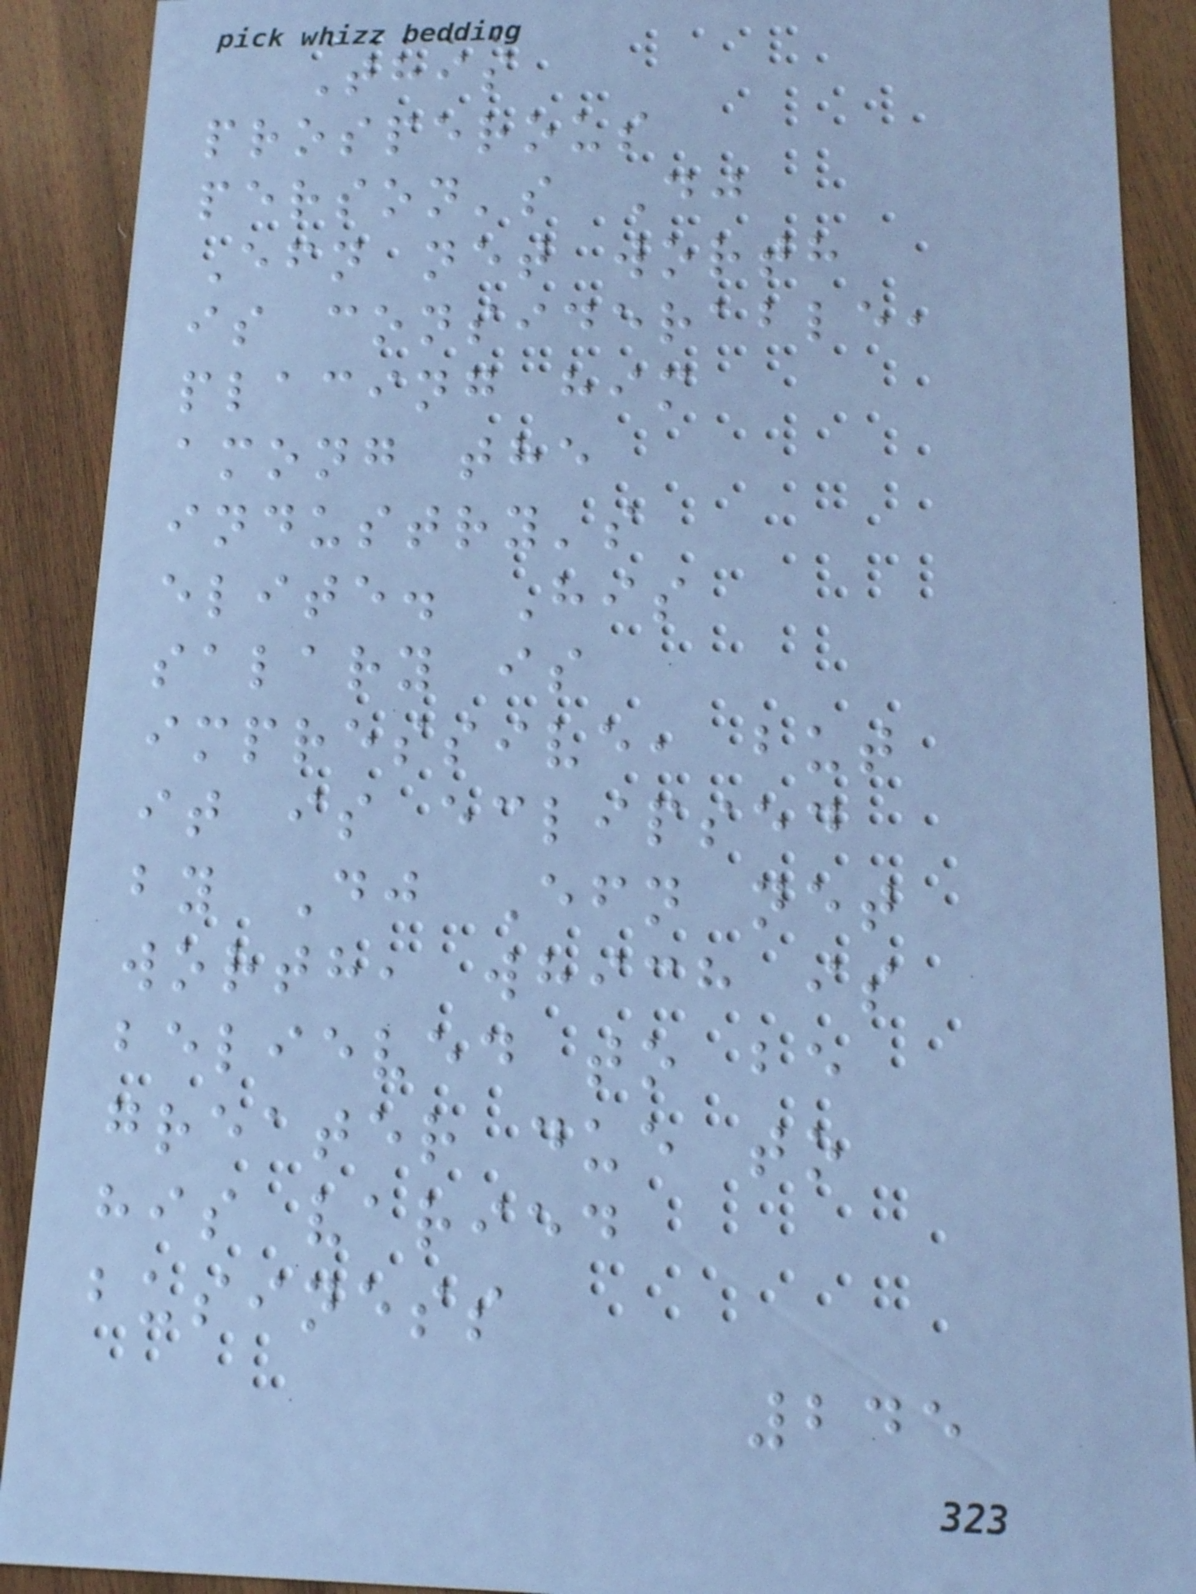This
prosperous
person's Dj
Efn net worth
is considerable,
placing him
among the
industry's
elite. His
salary is
impressive, but
it is eclipsed
by Dj Efn net
worth, which is
believed to be
greater due to
his varied
business
245
